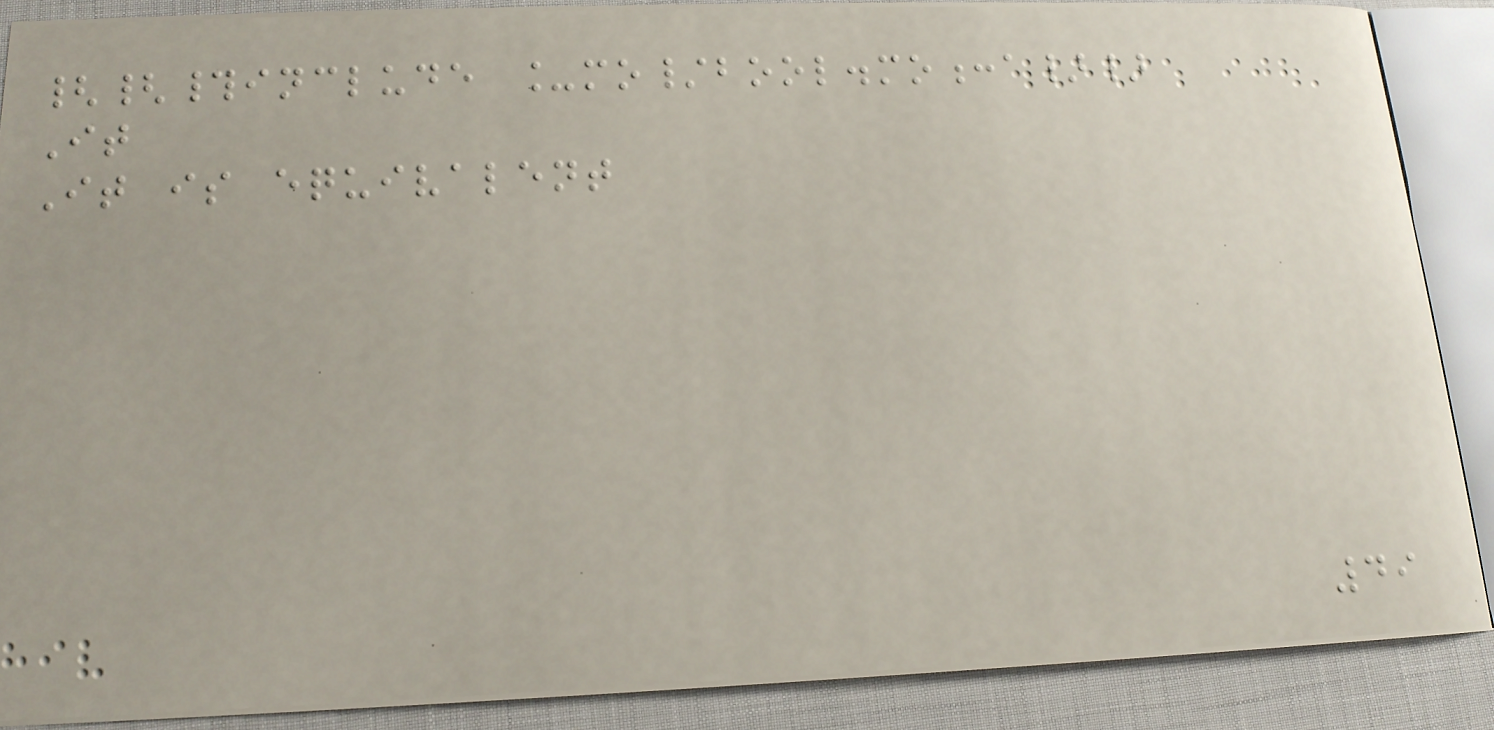{{#include _mo/bool.mo:a}}
It
It is equivalent
49
